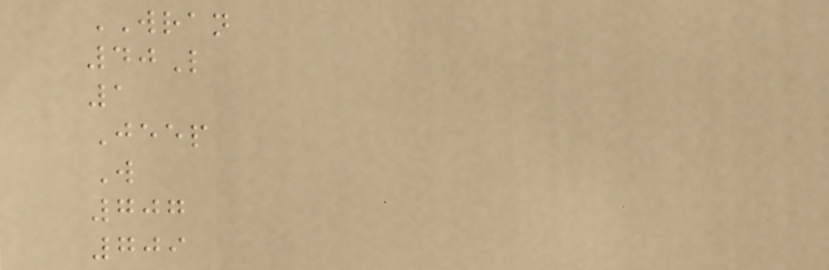WRAN
40L
1
Jeep
W
707
709
